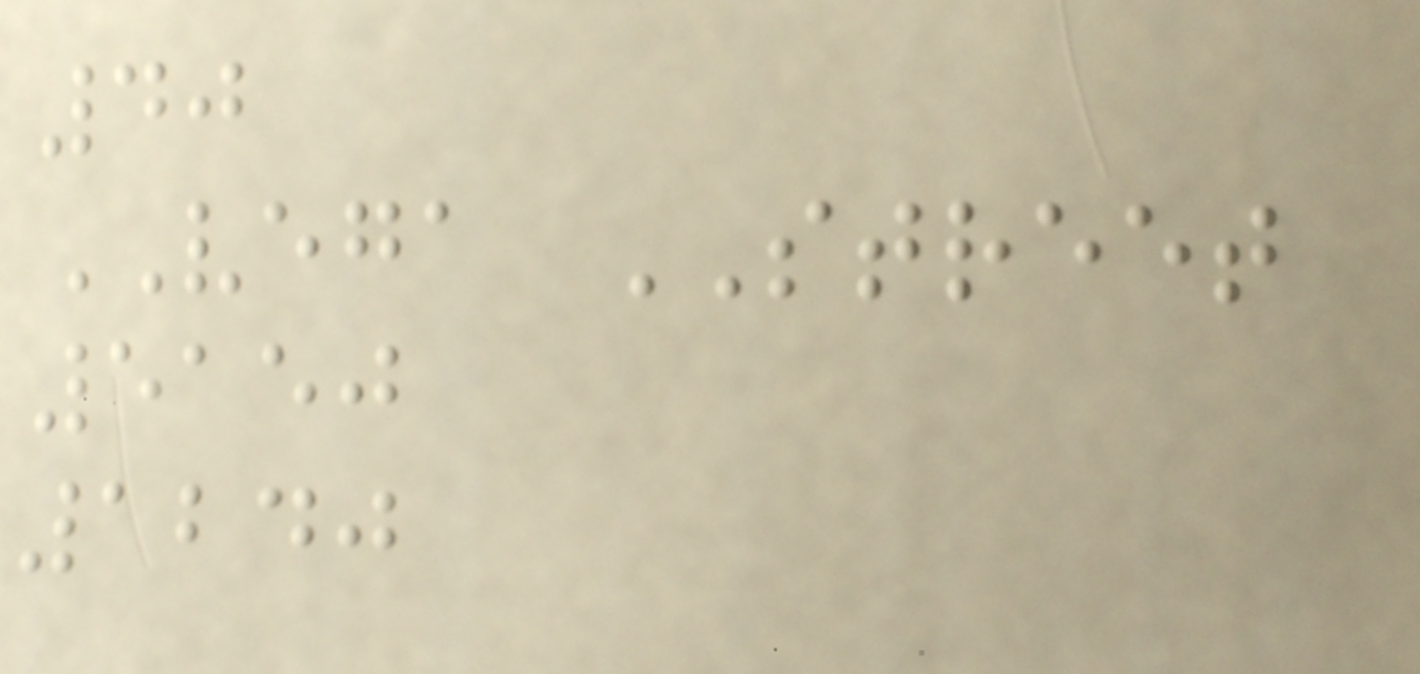40
VEGA STREET
5150
1240
